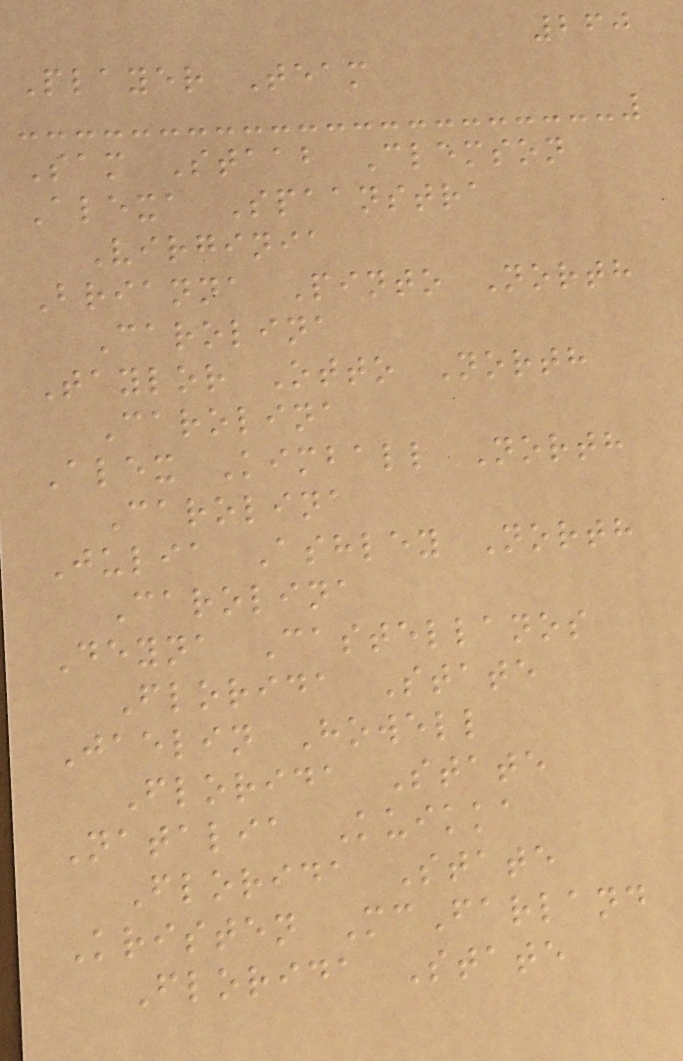260
Player Team
Sam Staab Clemson
Alexa Spaanstra
Virginia
Brianna Pinto North
Carolina
Taylor Otto North
Carolina
Alex Kimball North
Carolina
Julia Ashley North
Carolina
Deyna Castellanos
Florida State
Jaelin Howell
Florida State
Natalia Kuikka
Florida State
Kristen McFarland
Florida State
